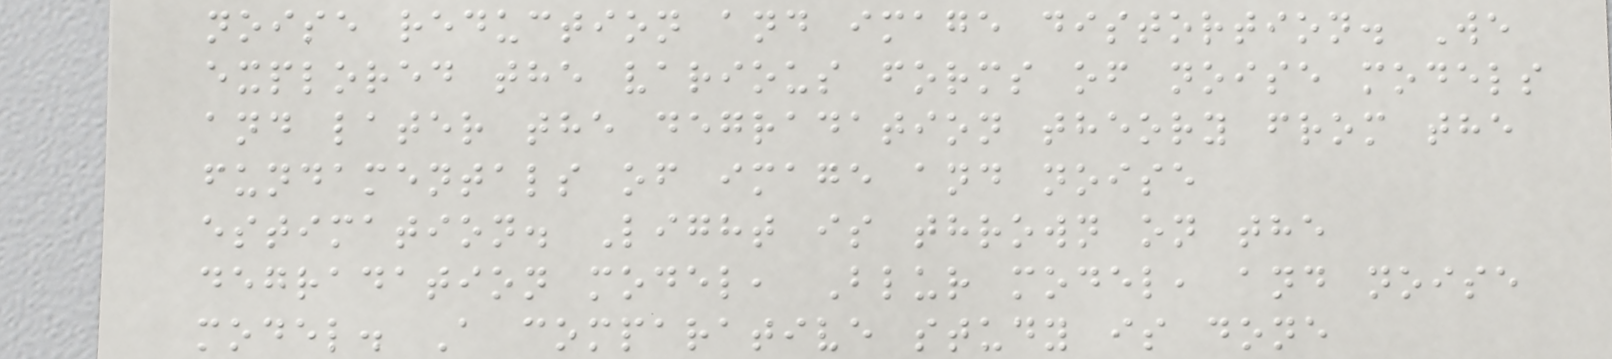noise reduction and image distortion. We
explored the various forms of noise models
and later the degradation theory from the
fundamentals of image and noise
estimation. Light is thrown on the
degradation model, Blur model, and noise
model. A comparative study is done
